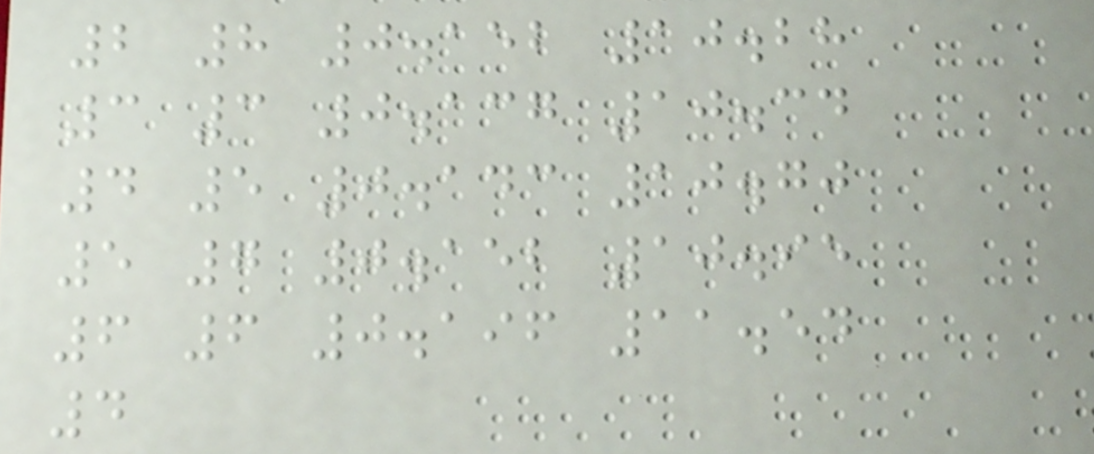2 8 0.152 10.28
3 3 0.137 10.34
4 5 0.143 10.70
5 7 0.152 10.95
6 6 0.196 11.54
4
